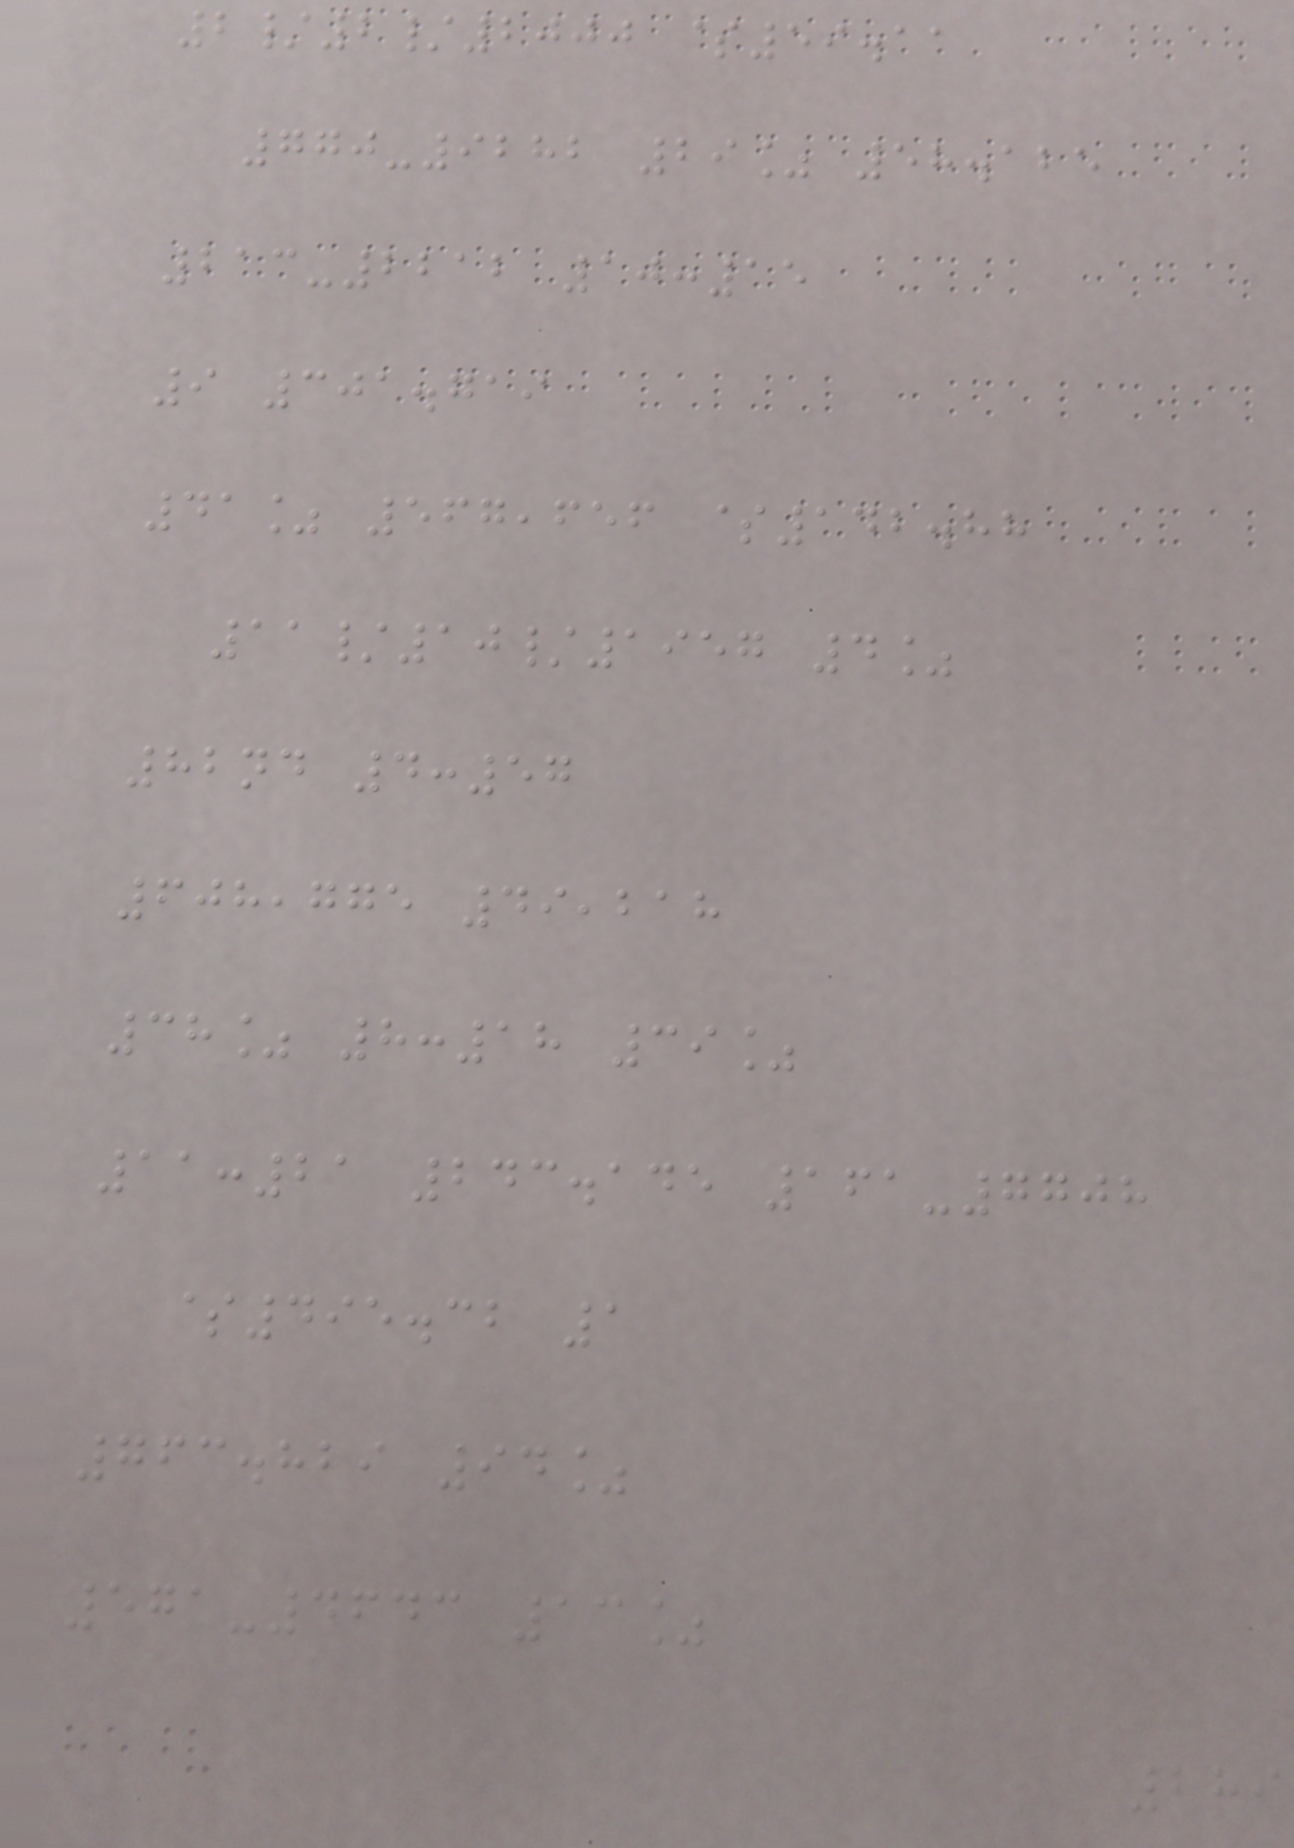2/2/2000 $59.11
770-9282 29% 58.125
213-2212 10:15
9 301.719
41% 567,656 $142.88
11/10/1957 4%
82nd 4:57
608,775 49,218
38% 8:18 39%
11:21 243.145 161-7708
$495.32 1
763.829 94%
571-4643 13%
289
